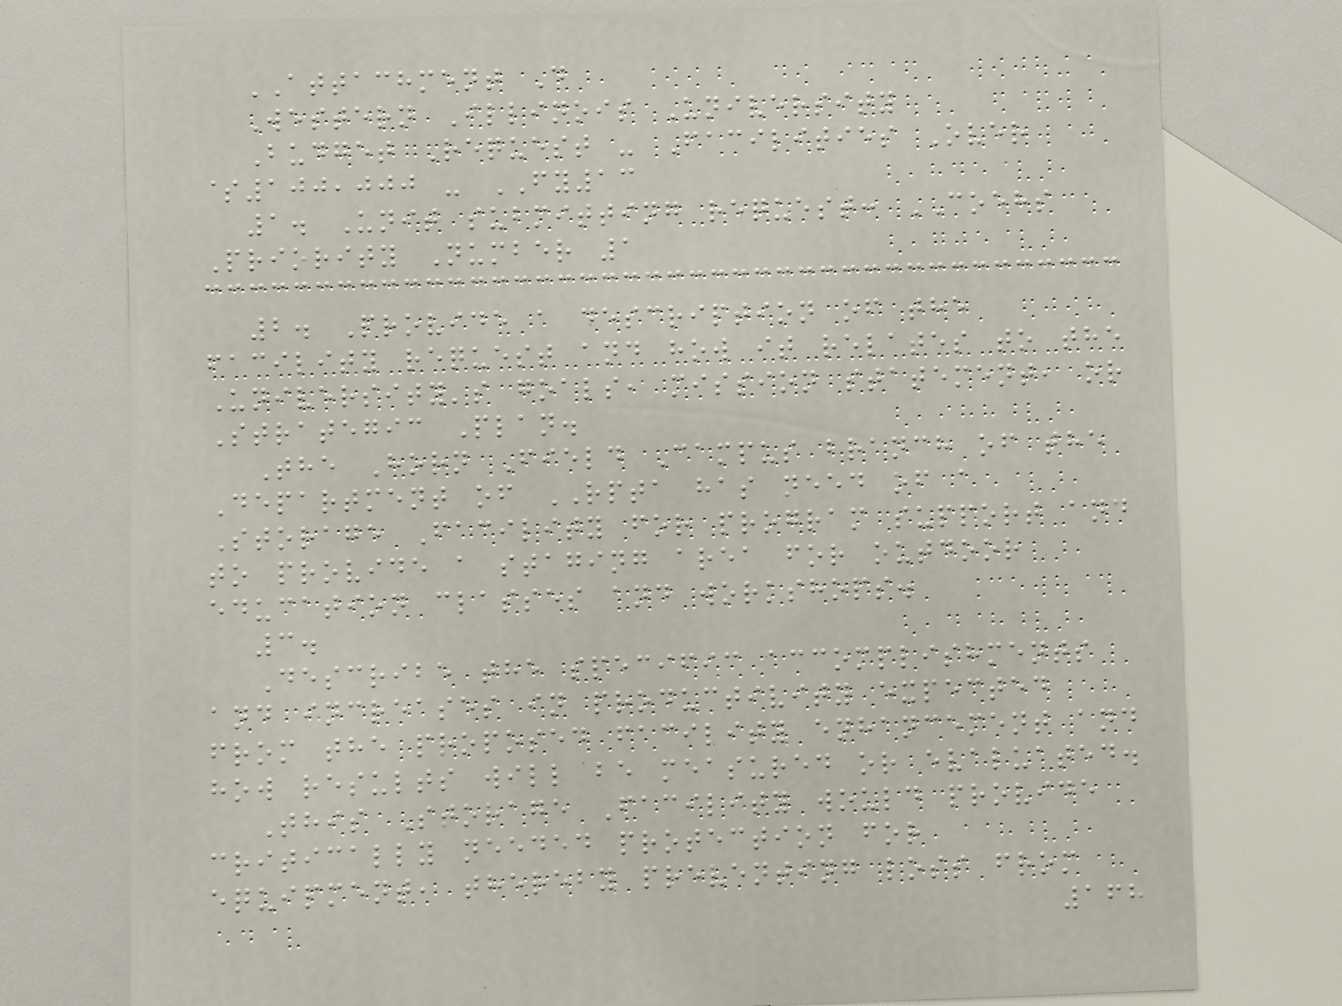ATTACHMENT D
Western Illinois University
Budget Request - Facilities Over
$100,000 - FY13
1. Unit submitting request: COEHS
Priority Number 1
2. Provide a description of the
facility request and how it relates to the
University's goals, mission statement, or
Strategic Plan.
The Horn Field Campus branch of the
Department of RPTA has need of a
Storage Facility for program support and
to provide a staging area for outdoor
education classes and workshops.
3.
Describe the specific accomplishments
and increases in productivity expected
from the proposed facility enhancement and
how results will be measured or evaluated.
This Storage Facility would provide
critically needed protection for
equipment, thereby preventing loss from
168
